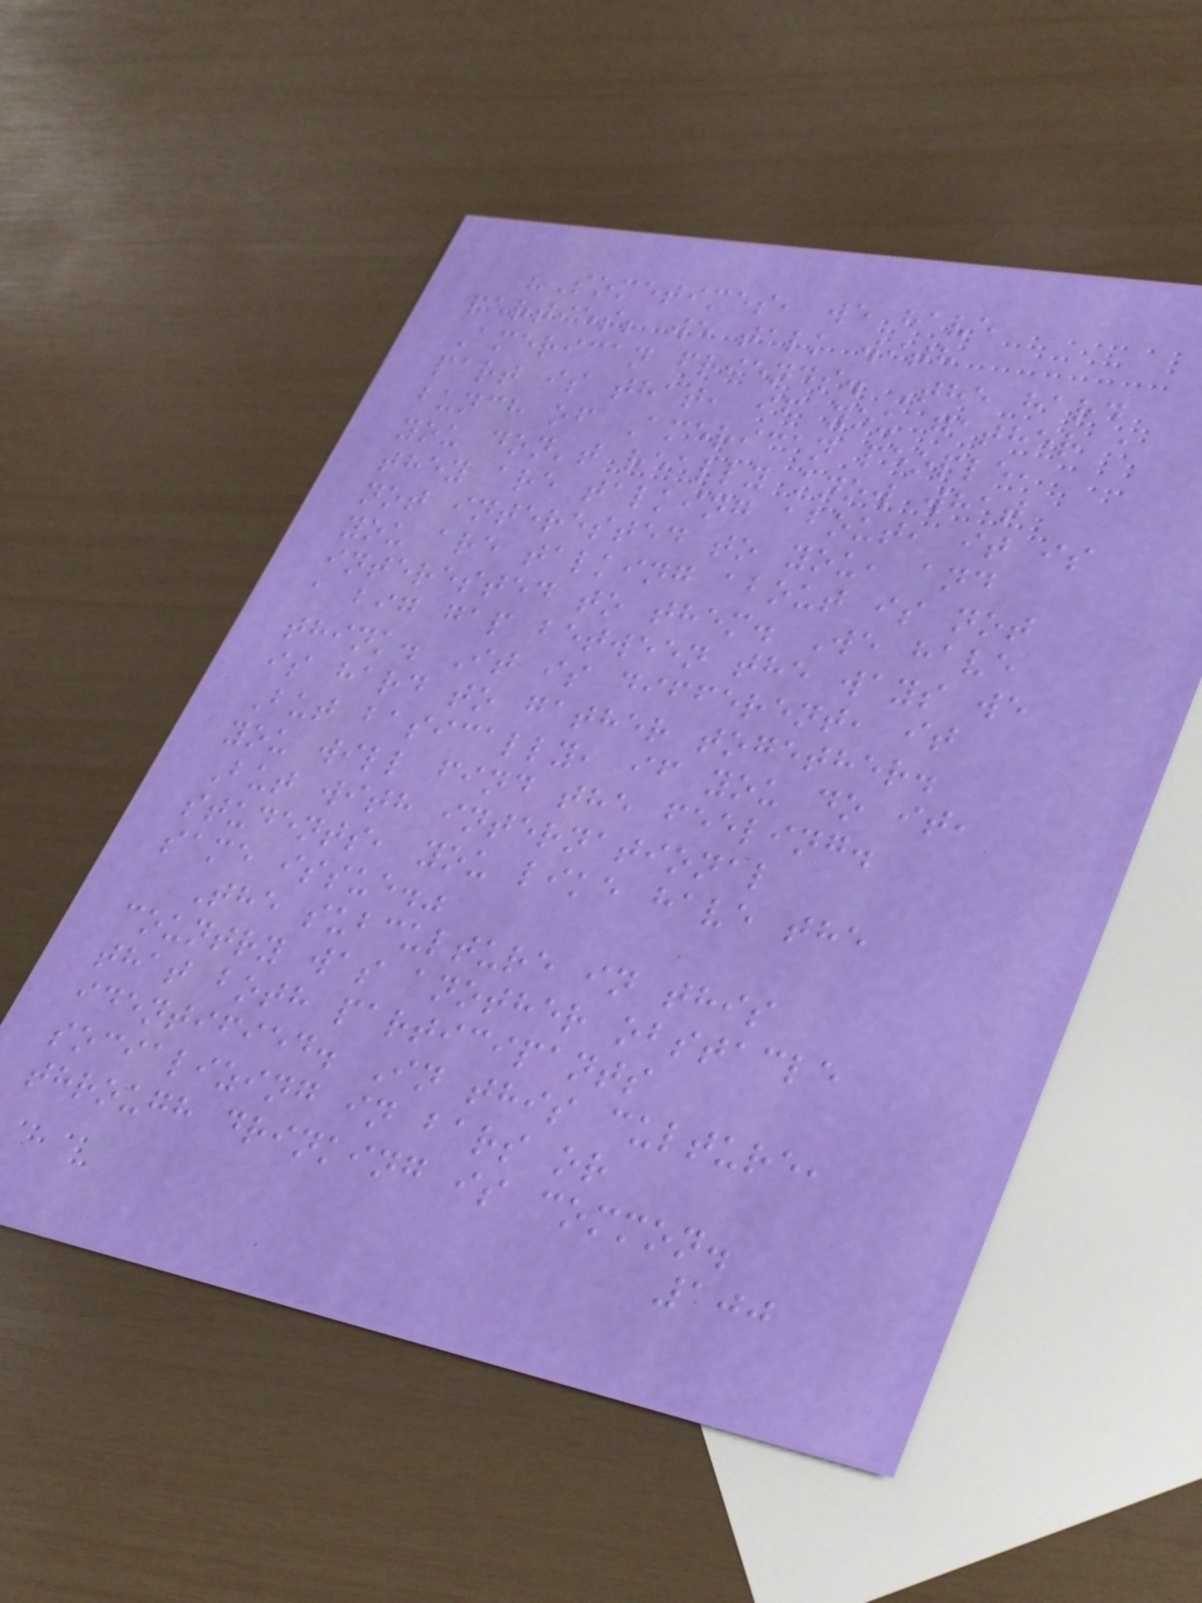"Sometimes, we have
parties; we talk with
American friends. The hard
part is that, if you gather a
bunch of American people,
you don't really know what
they are talking about, it is
not interested to you, and
you are talking about is not
interested to them. We have
a big gap between the ways we
think. It is different, it
is hard to gather together.
But basically, if you do it,
you will find the feeling.
But with international
students, you like have the
same issue."
The subculture in this
country was another obstacle
that both participants
identified. In this culture,
socializing in bars or
through drinking is common.
100
